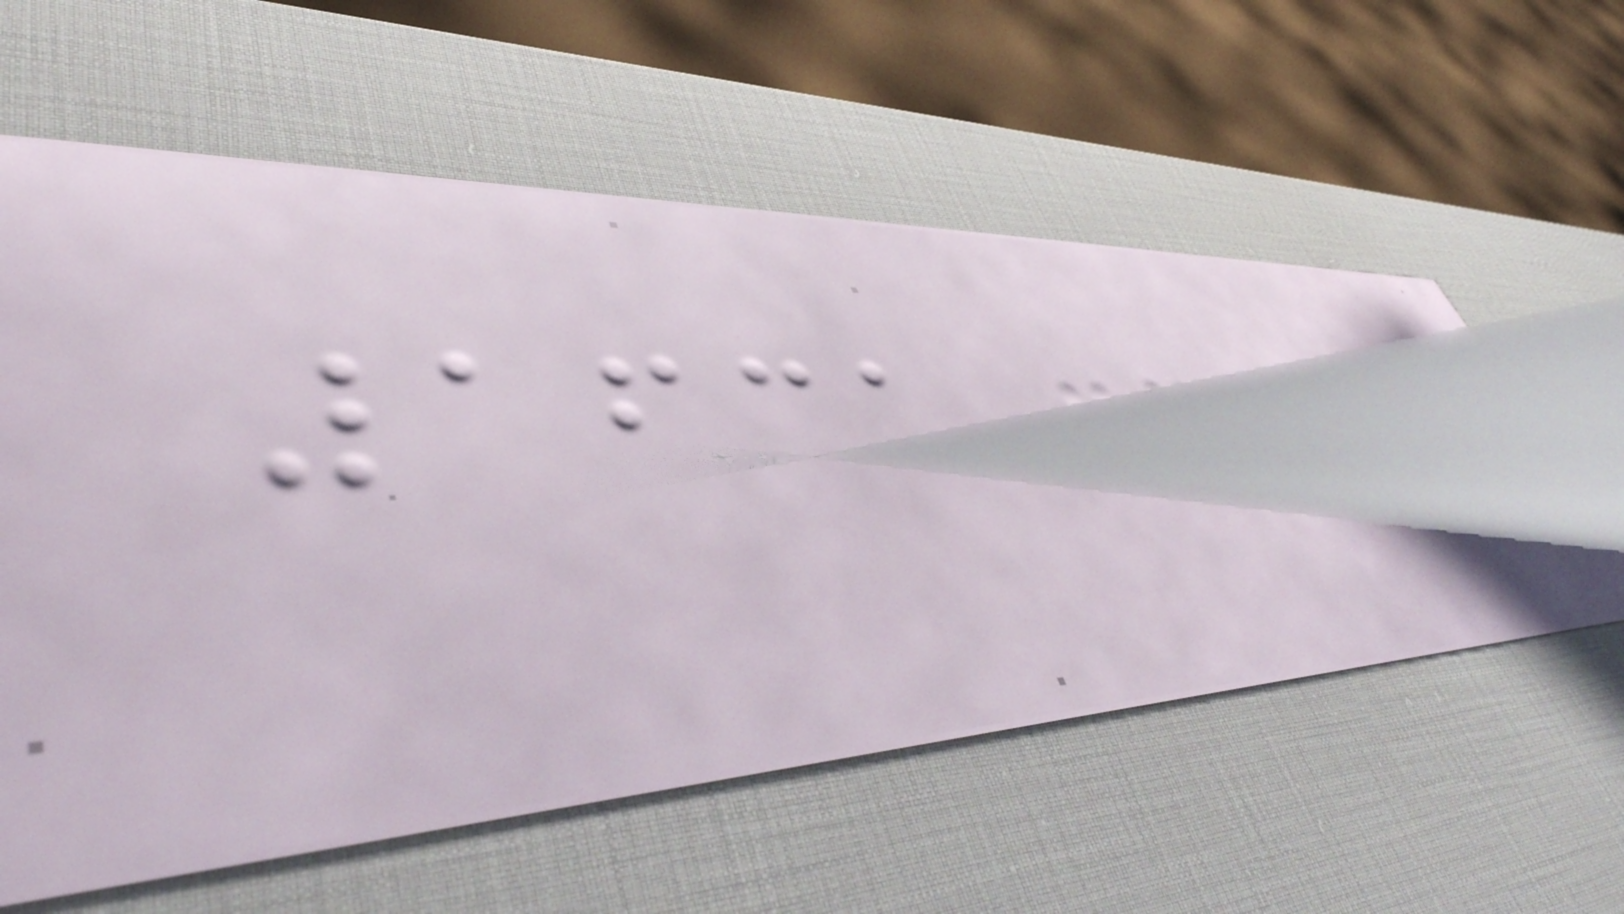1631
